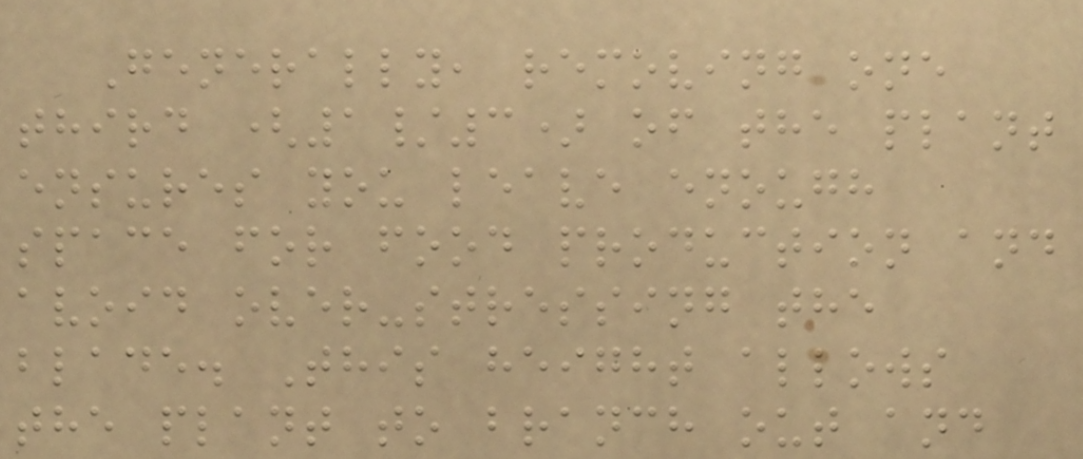Generally, removing one
third (1/3) of the plant
ensures you leave enough
space for food production and
avoid over-stressing the
blade. This height allows
the plant to branch out and
